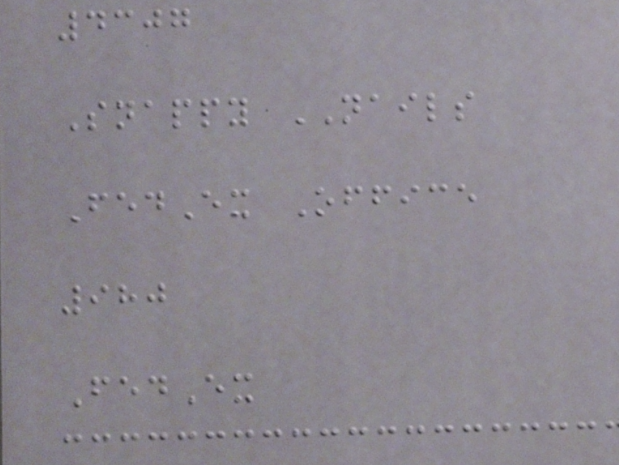4307
Snappy NAILS
FedEx Office
980
FedEx
